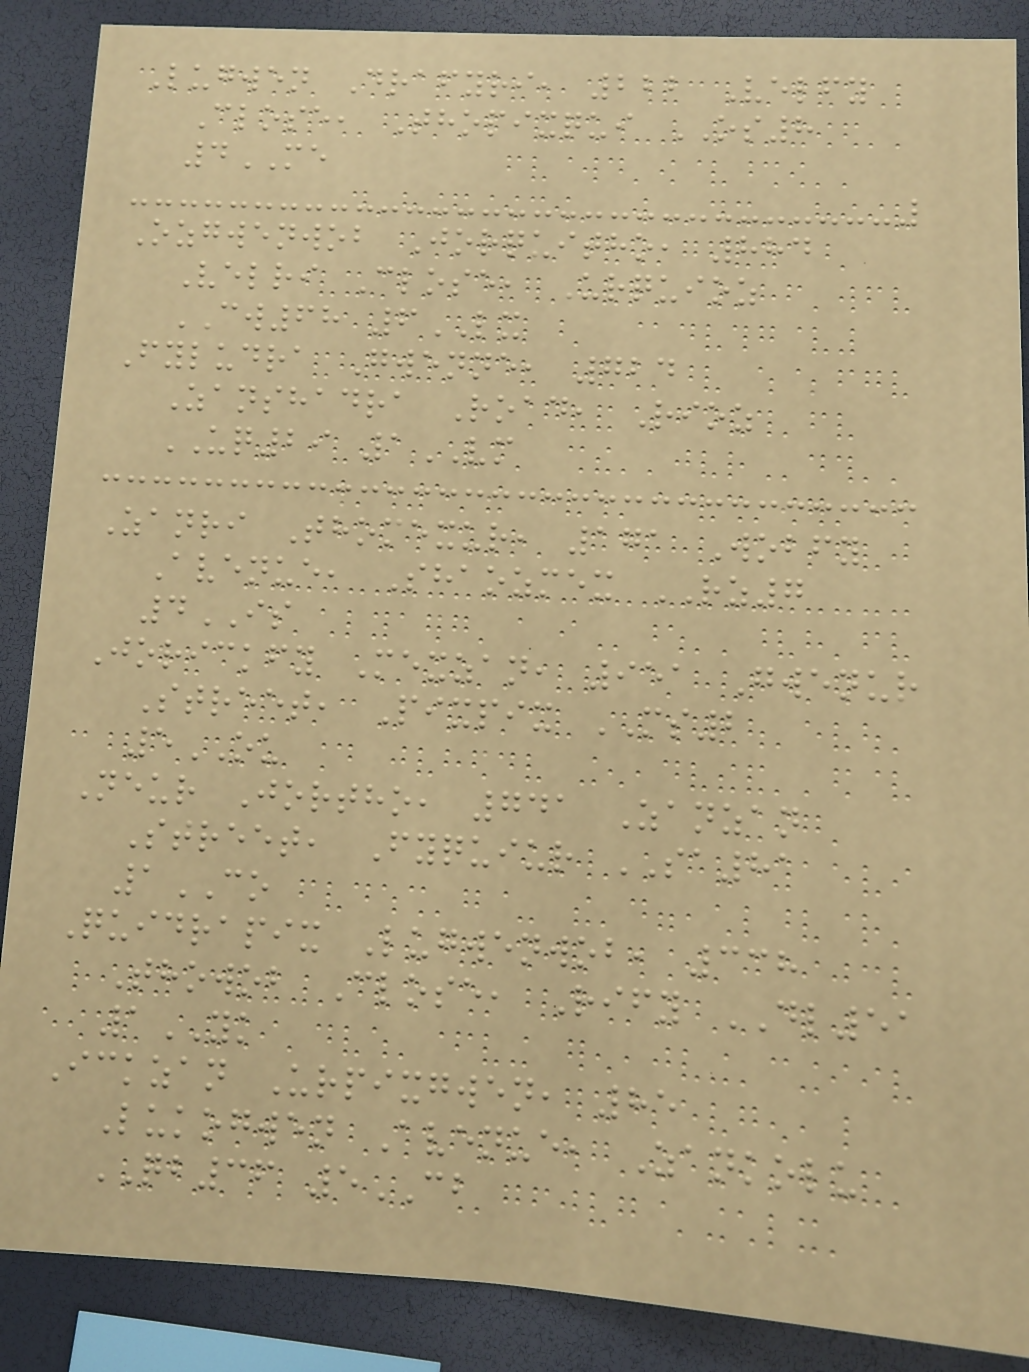Lugwen Drafyri, 222 Velfy
Close, Thopixqui OS8
4ME
Ozgwenwob Jorquitho, 884
Velri Close, Urquioz
CW68 6LX
Fyludra Gwenne, 724
Zanshadra Road, Rioz
UQ29 1VM
Zanri Thomexur, 171 Wobfy
Avenue, Shaozmex RZ7
4IS
Jorickfy Mexzan, 951 Gwenur
Street, Pixpix MS2
5OU
Neur Jortho, 741 Zanzan
Street, Fyquiur SA81
1CO
Quidrapix Lugwenwob, 338
Thowob Close, Rify DL51
1YK
Ickzan Urpixgwen, 85
Lukogwen Avenue, Zankolu
QB36 5CB
